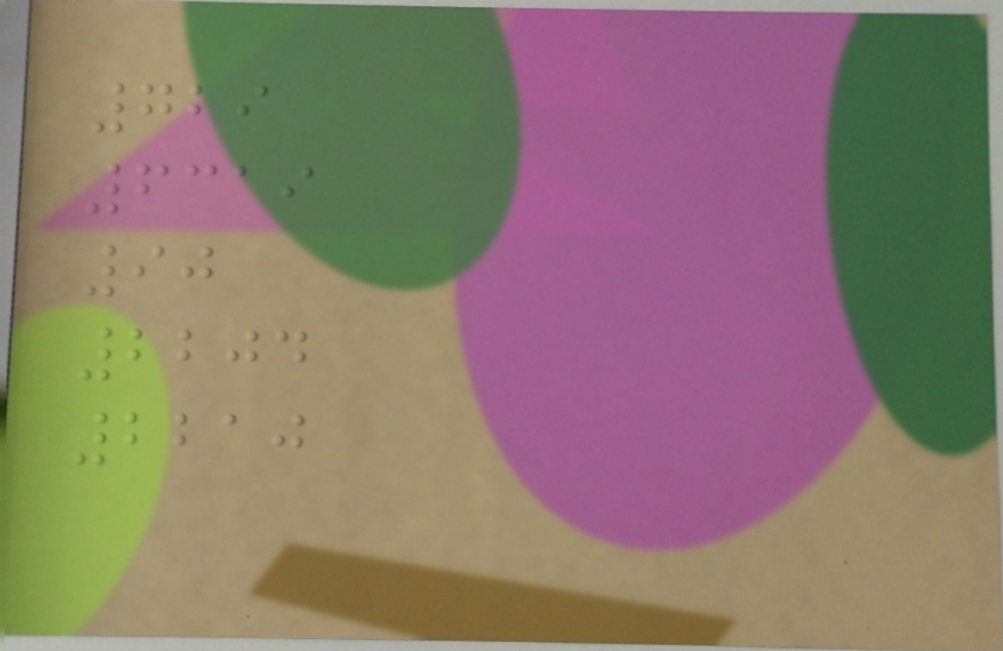729
6319
90
2204
2210
